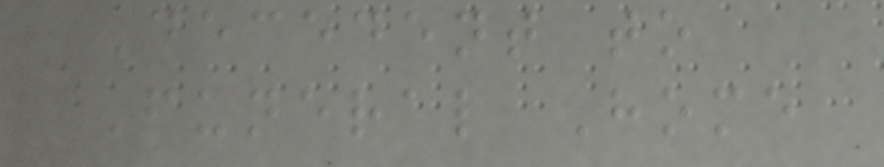Decedent to
Funeral Home
